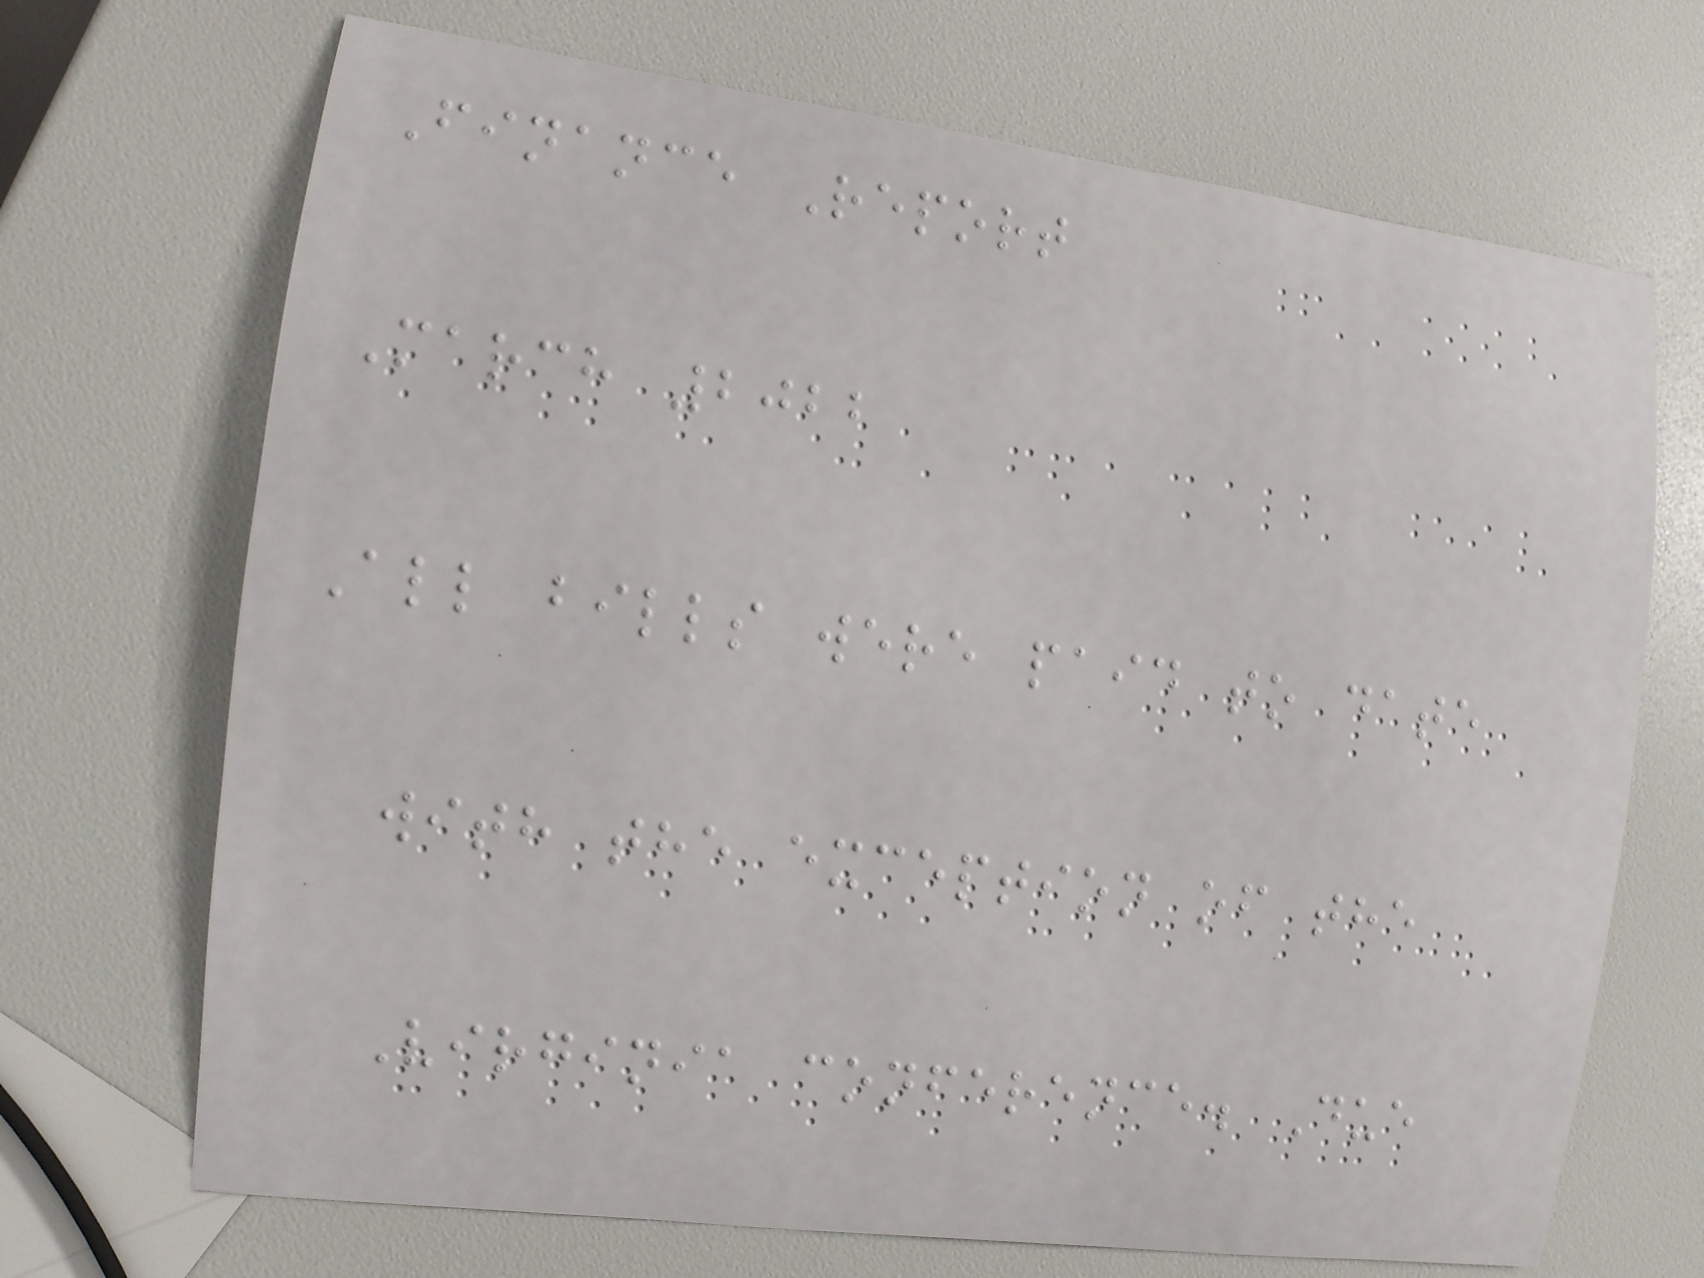Finance Report
March 2022
All bills were paid to date
with the exception of the
Virginia conference. Due
